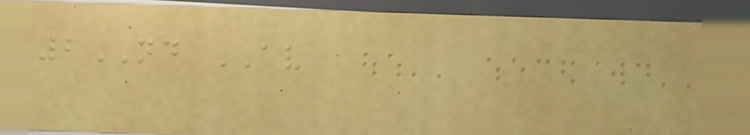2ND AV
